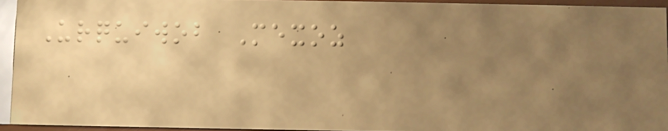Urquiwob Mexoz
